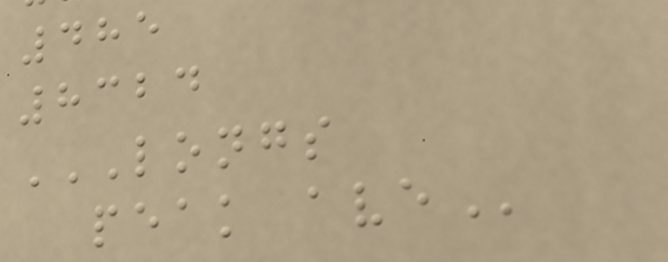485
8324
LONGS
PEAK AVE
